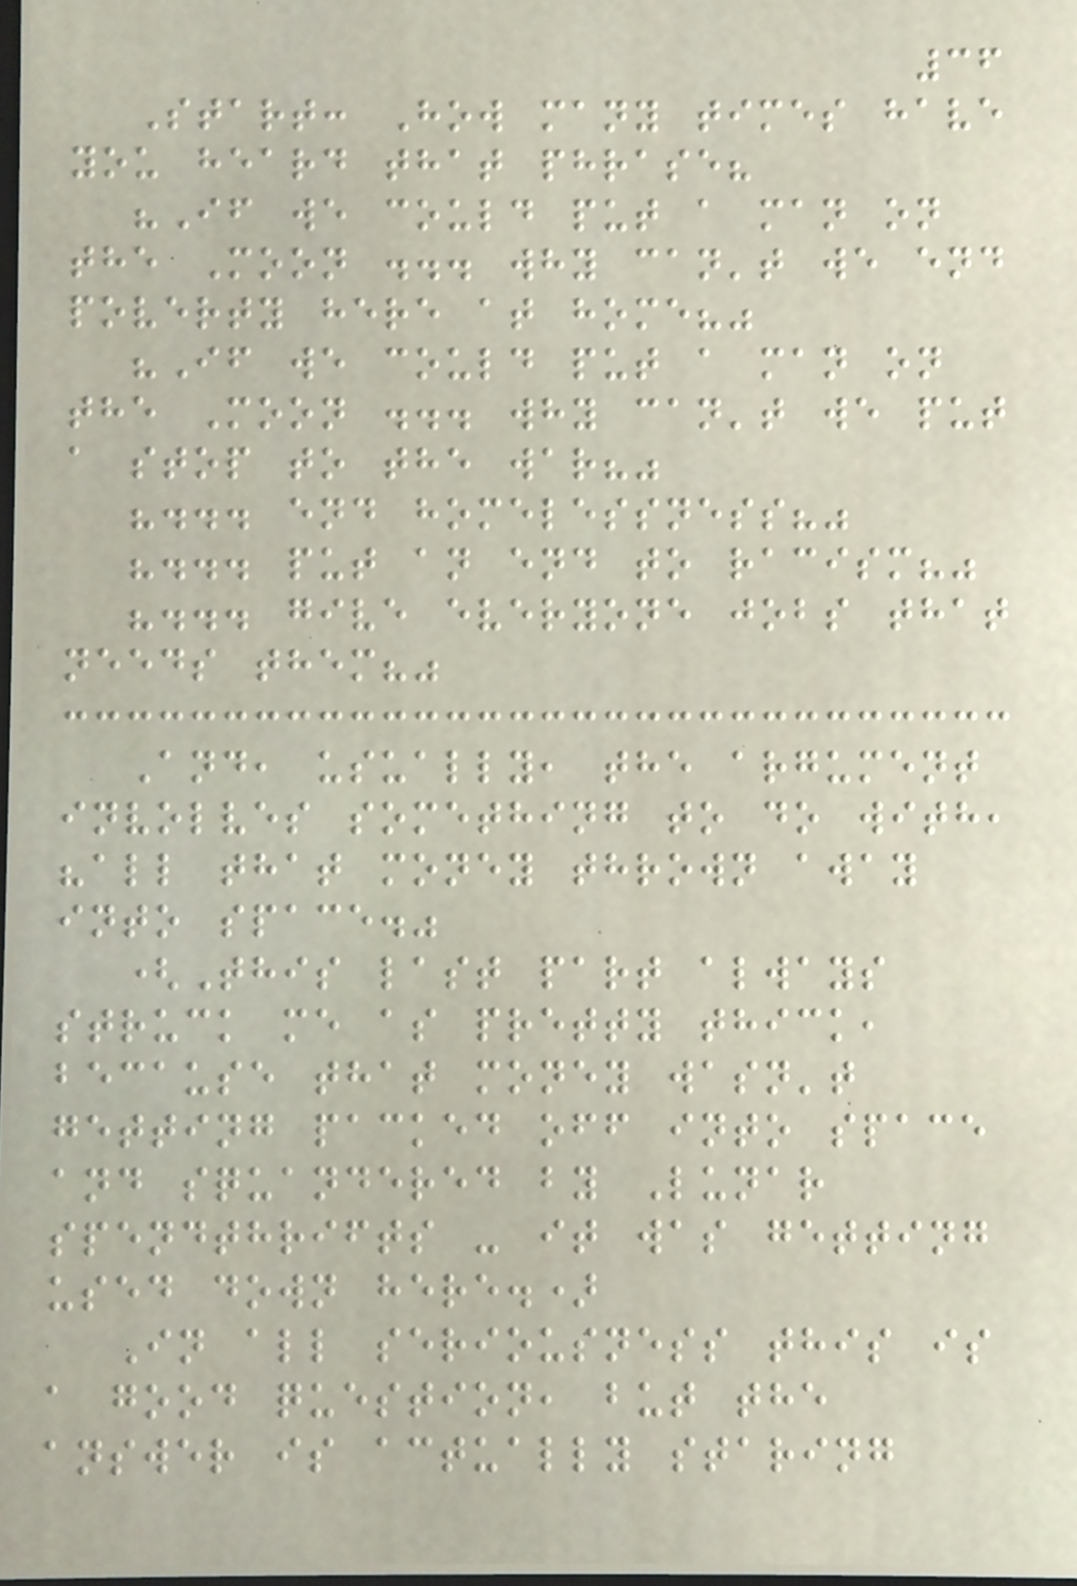36
Start: How many times have
you heard that phrase?
"If we could put a man on
the Moon ... why can't we end
poverty here at home?"
"If we could put a man on
the Moon ... why can't we put
a stop to the war?"
"... end homelessness?"
"... put an end to racism?"
"... give everyone jobs that
needs them?"
And, usually, the argument
involves something to do with,
"all that money thrown away
into space."
(This last part always
struck me as pretty thick,
because that money wasn't
getting packed off into space
and squandered by Lunar
spendthrifts - it was getting
used down here.)
In all seriousness this is
a good question, but the
answer is actually staring
